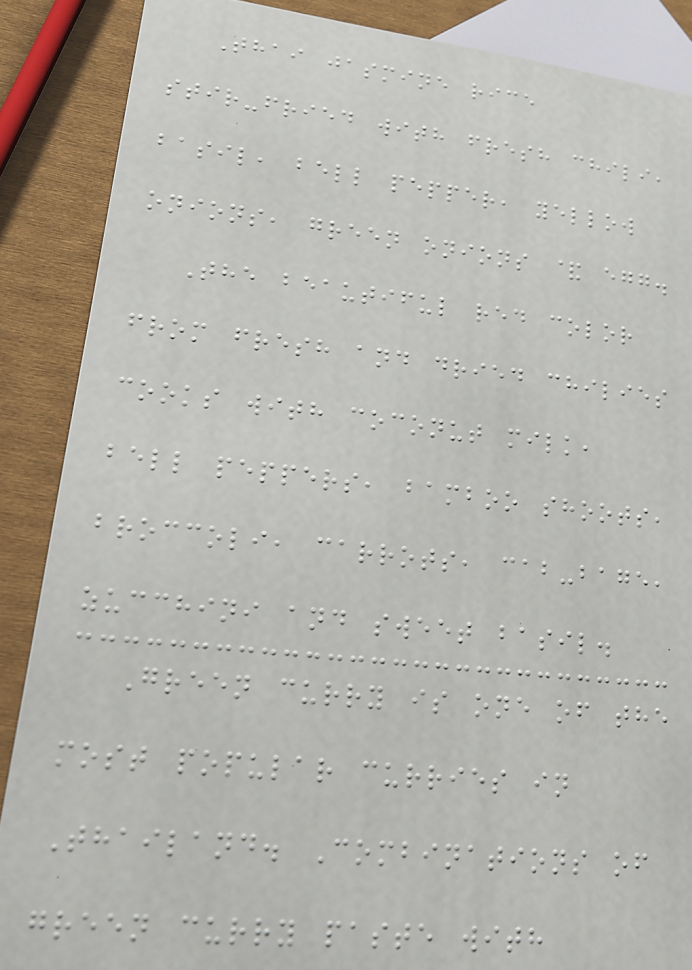Thai jasmine rice
stir-fried with fresh chili,
basil, bell pepper, yellow
onions, green onions & egg.
The beautiful red color
from fresh and dried chilies
cooks with coconut milk,
bell peppers, bamboo shoots,
broccoli, carrots, cab-bage,
zucchini and sweet basil.
Green curry is one of the
most popular curries in
Thailand. Combinations of
green curry paste with
